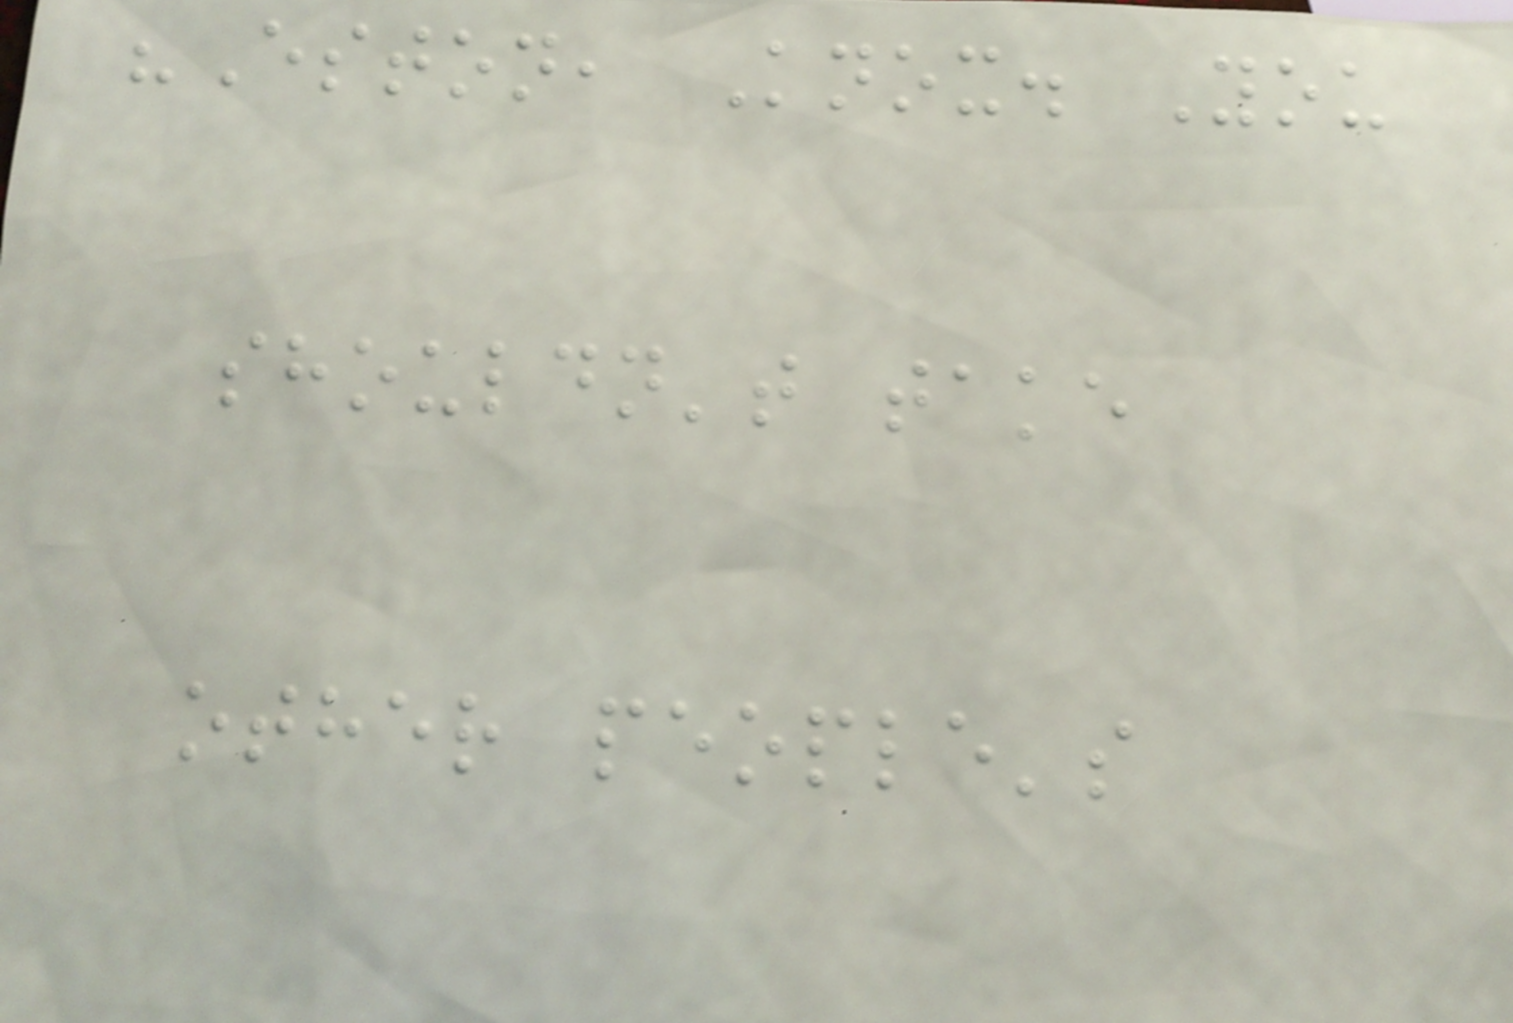"Eston, Knox. You
shouldn't take
other people's
